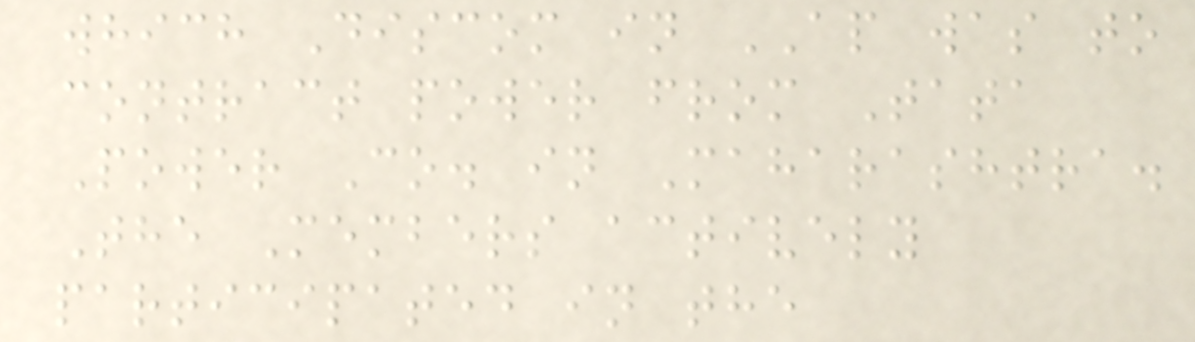which Discom in AP was to
contract power from Tata
Power Co. in Maharashtra.
The Members actively
participated in the
